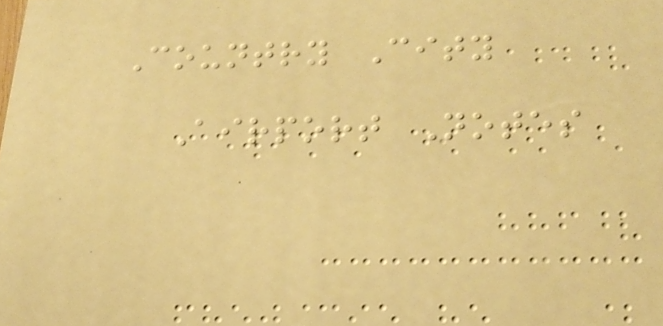Country City
Airport Notes
